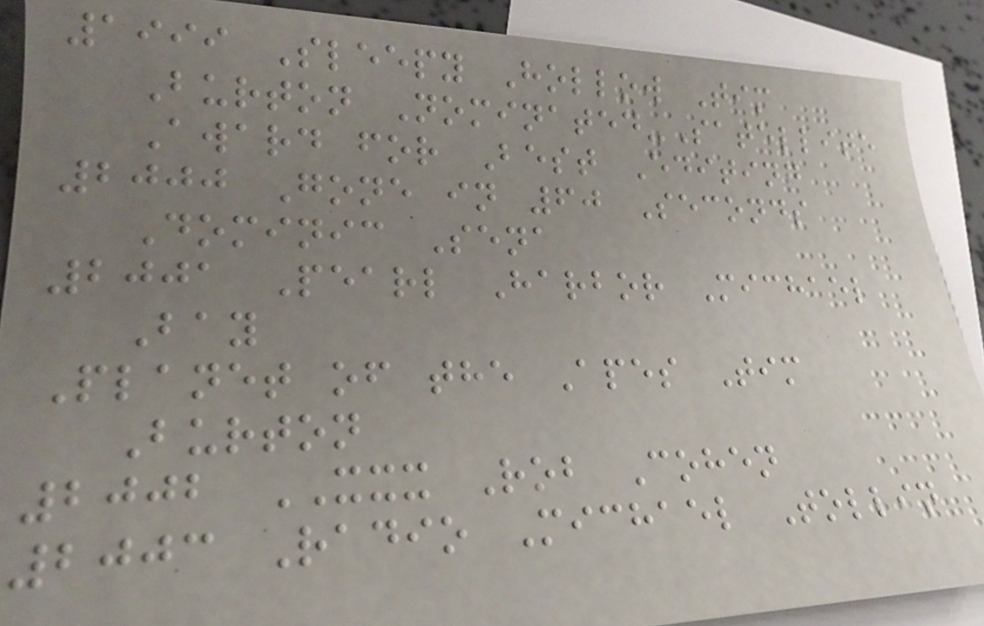1999 Sleepy Hollow Tim
Burton Nominated-Satellite
Award for Best Editing
2000 Gone in 60 Seconds
Dominic Sena
2001 Pearl Harbor Michael
Bay
Planet of the Apes Tim
Burton
2002 XXX Rob Cohen
2003 Radio Michael Tollin
